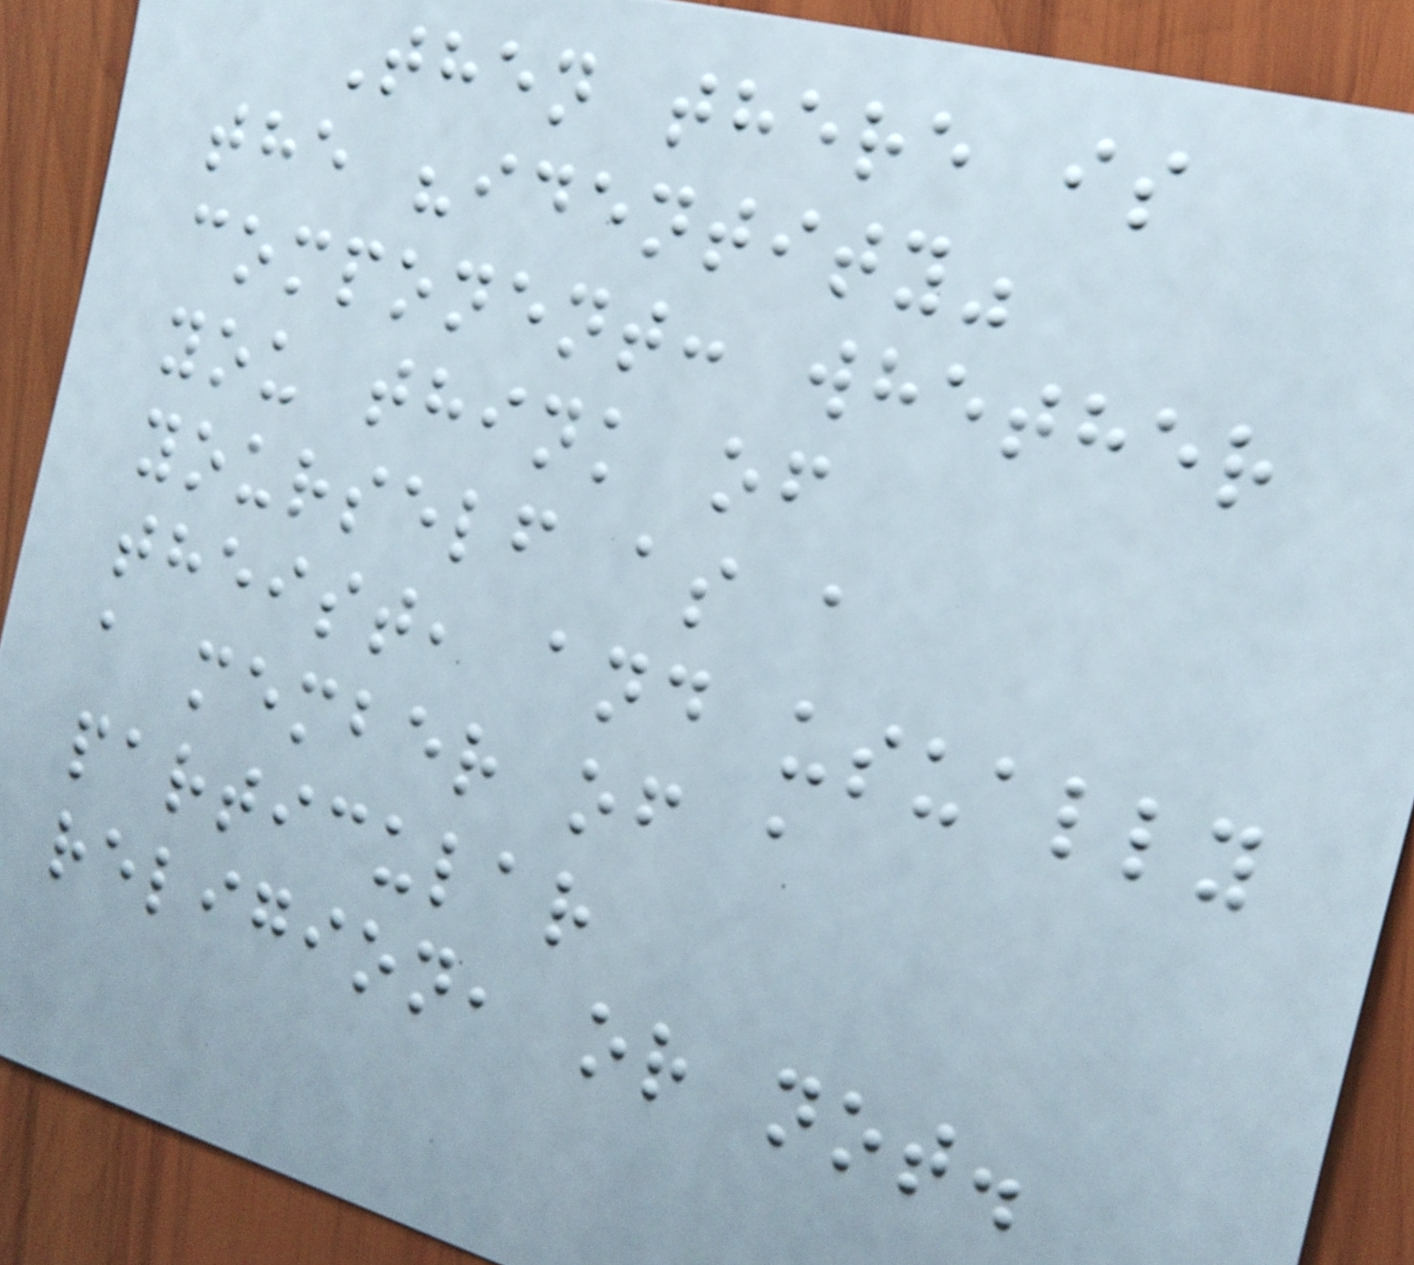Then there is
the "identity"
component: whether
you think of
yourself as a
theist, and usually
a member of a
particular
religion, or not.
